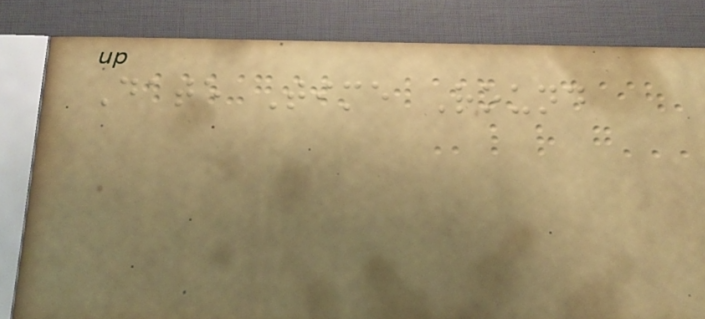Date Time Round
